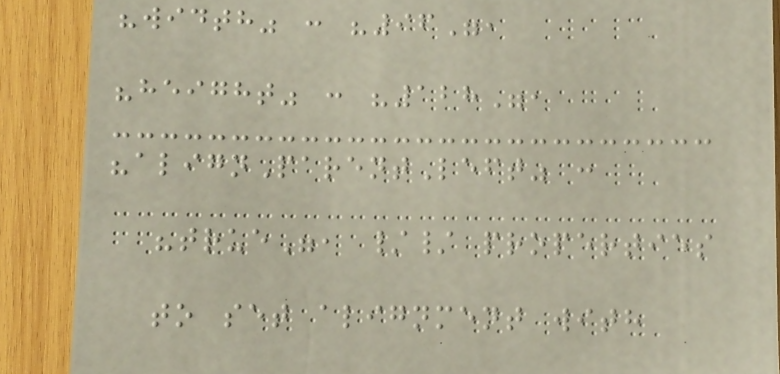"width" : "96",
"height" : "128",
"alignParentLeft" :
"true", // properties
to set alignment with
